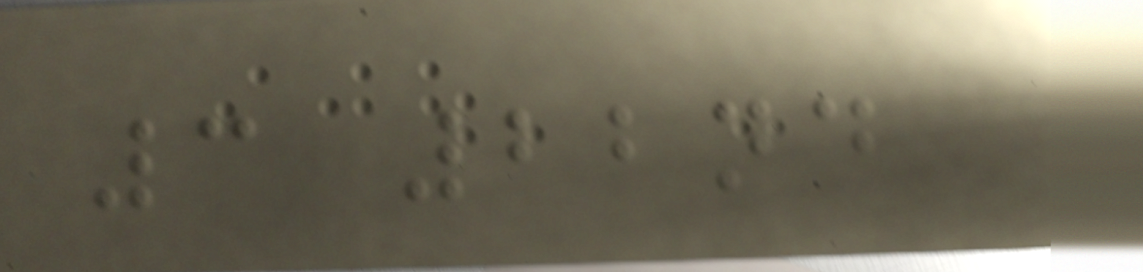3 22nd
